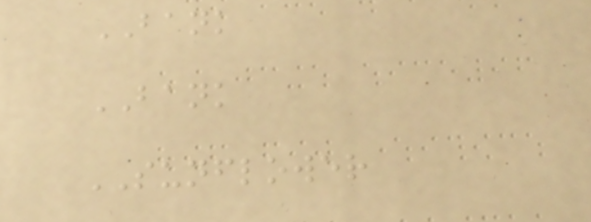BANK
BANK
SUNFLOWER
